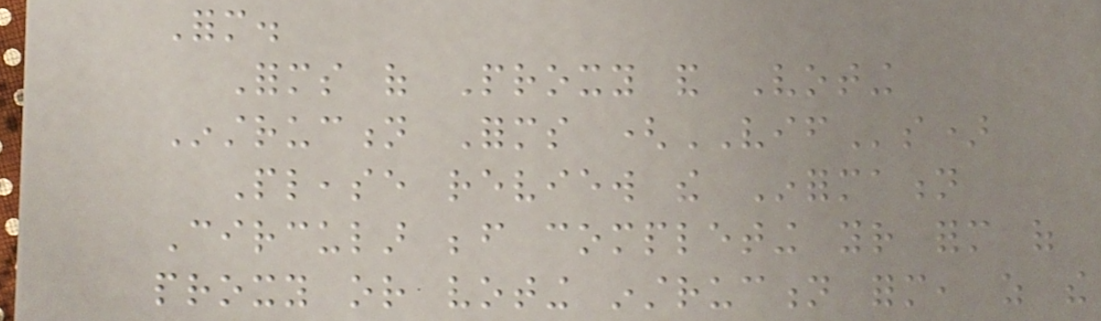Form.
Forms of Proxy and Voting
Instruction Forms (VIFs)
Please review the Information
Circular before completing your form of
proxy or voting instruction form, as the
